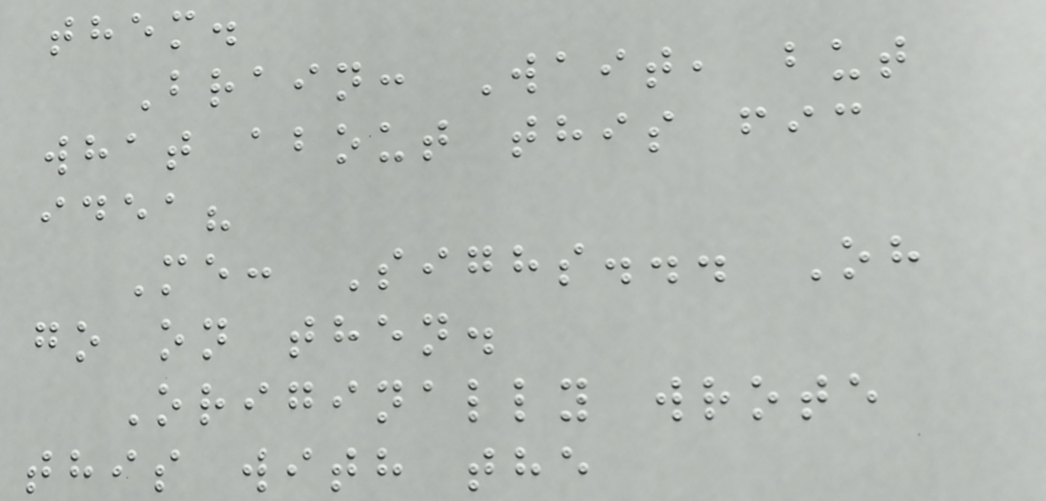them.
Brain: Wait, but
what about this fic
idea?
Me: Sighs... Oh
go on then.
Originally wrote
this with the
